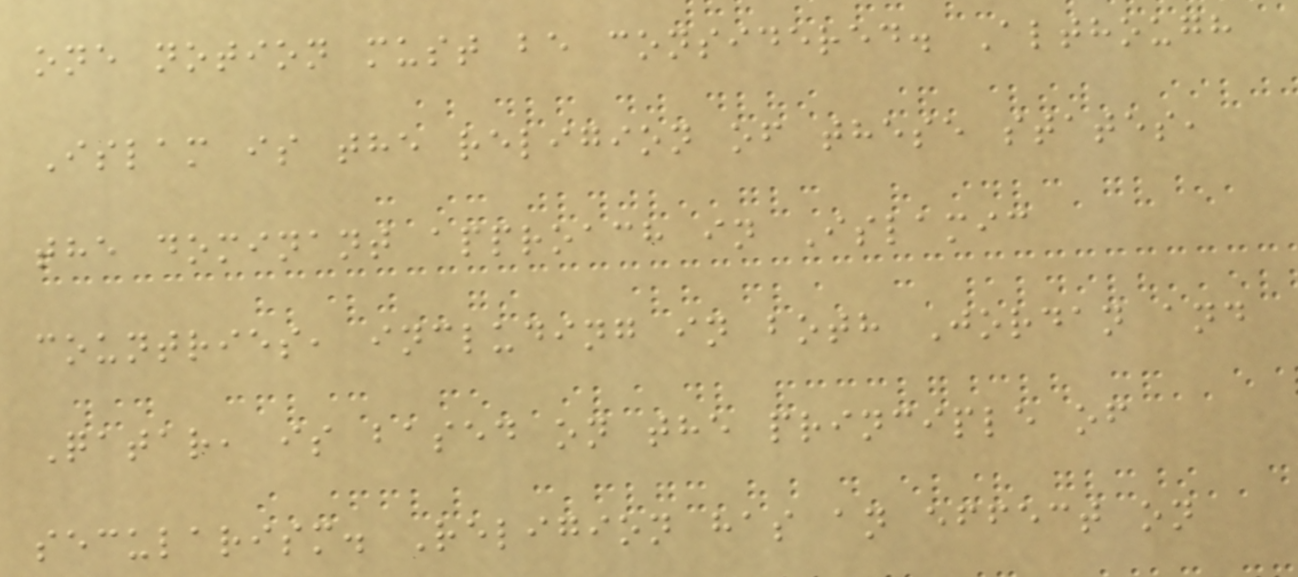one notion must be considered. Although
Islam is the religion of these states,
the dominant approach in Islamic
countries, including in both Jordan and
Qatar, is based on the principle of
secularism. Religion has an effect on
